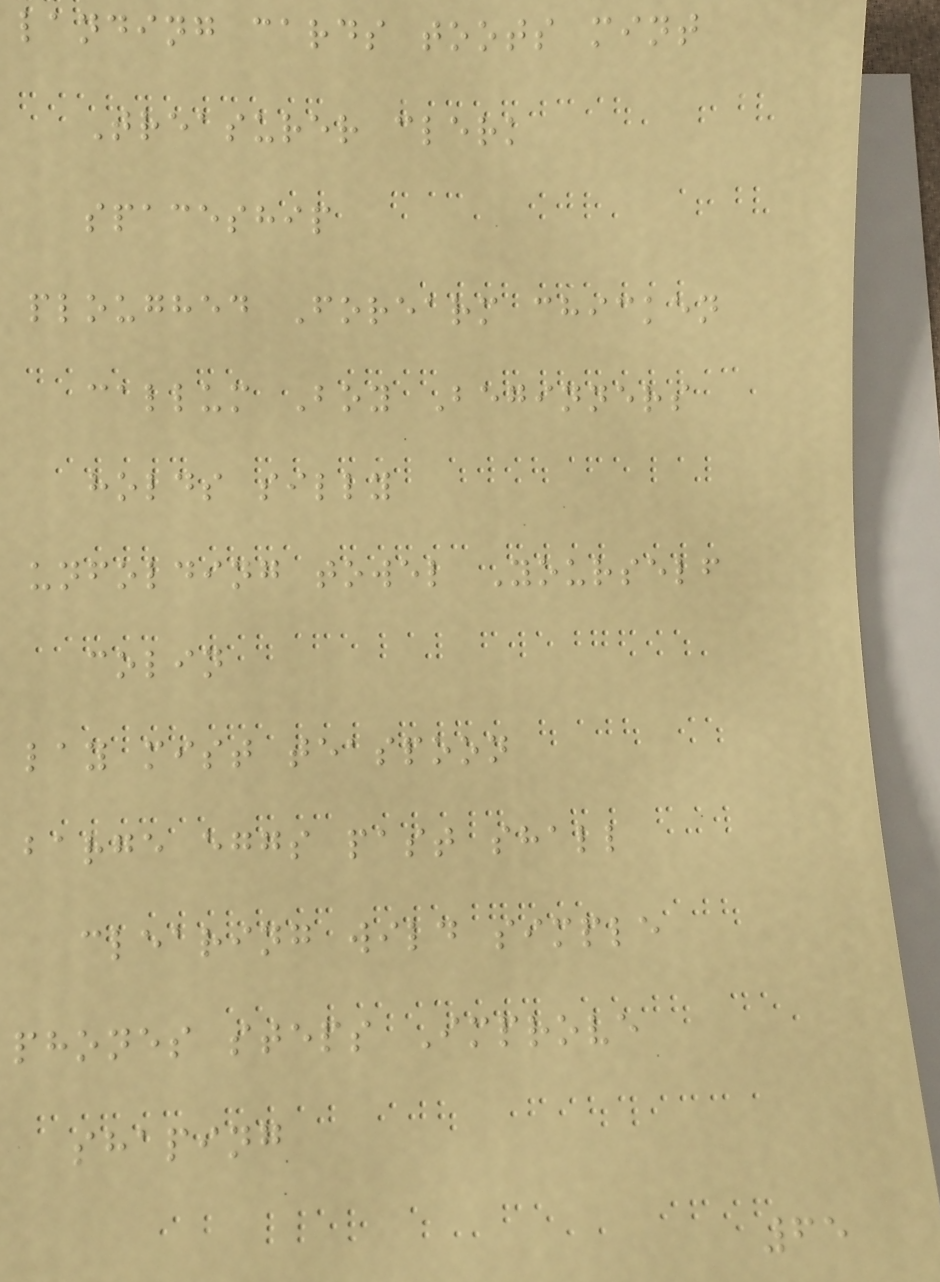landing cards toots mint
Treasurer clerk
spaceship
ploughed Forearm chicken
callum Boy Beginners
holds silly
unfolding towel Yourself
colin
lay mist teaspoon
barge eggs past shall
clearing wild simple
phones steps Improve
shaping
65
